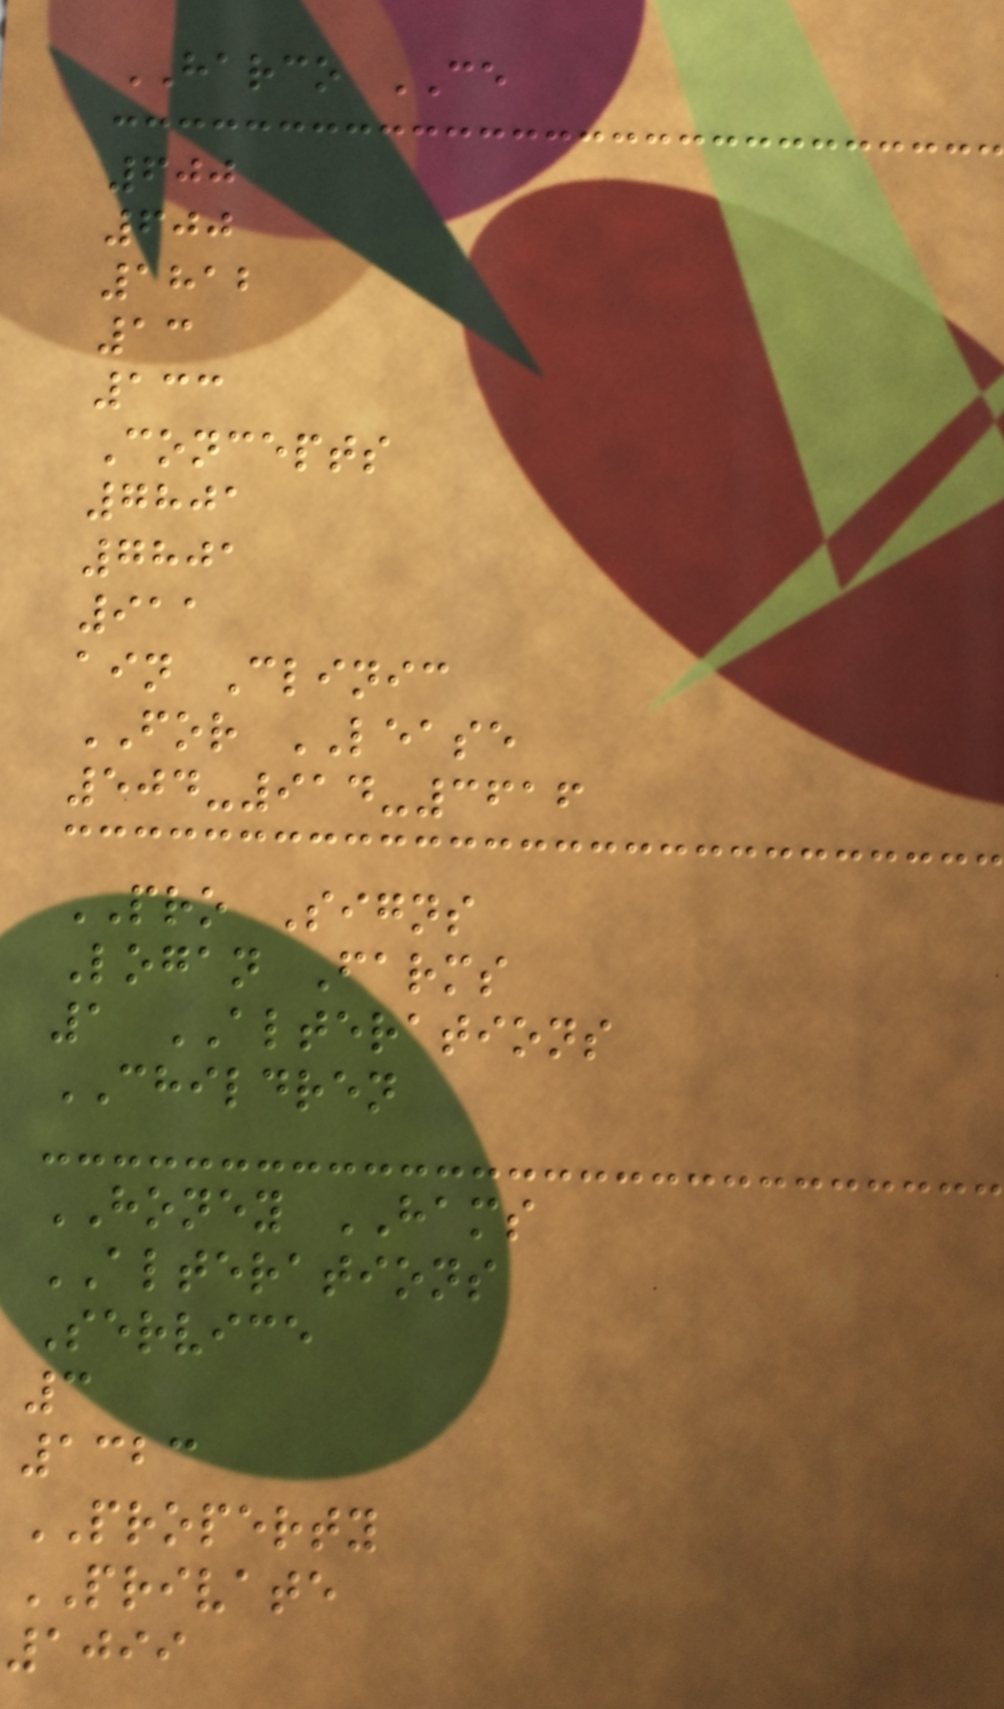HARCO CE
600
600
1812
13
133
Concepts
7801
7801
911
ain Clinic
FOR LEASE
504-914-3616
PRO Signs
Logan Farms
1 ALTERATIONS
CHILDREN
HONEY HAMS
ALTERATIONS
Service
3
1323
PROPERTY
PRIVATE
1099
